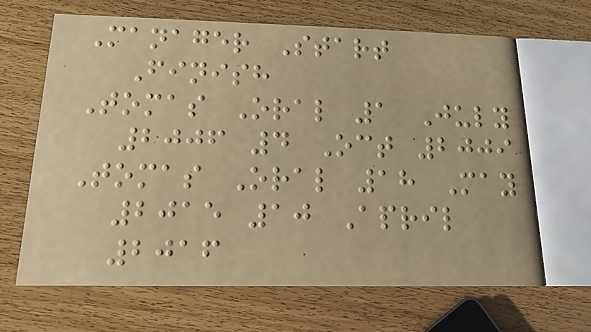Manager Start
Finish
Tomas Oral 1 July
2006 4 Oct 2009
Tomas Oral 18 May
2015 10 April
2016
